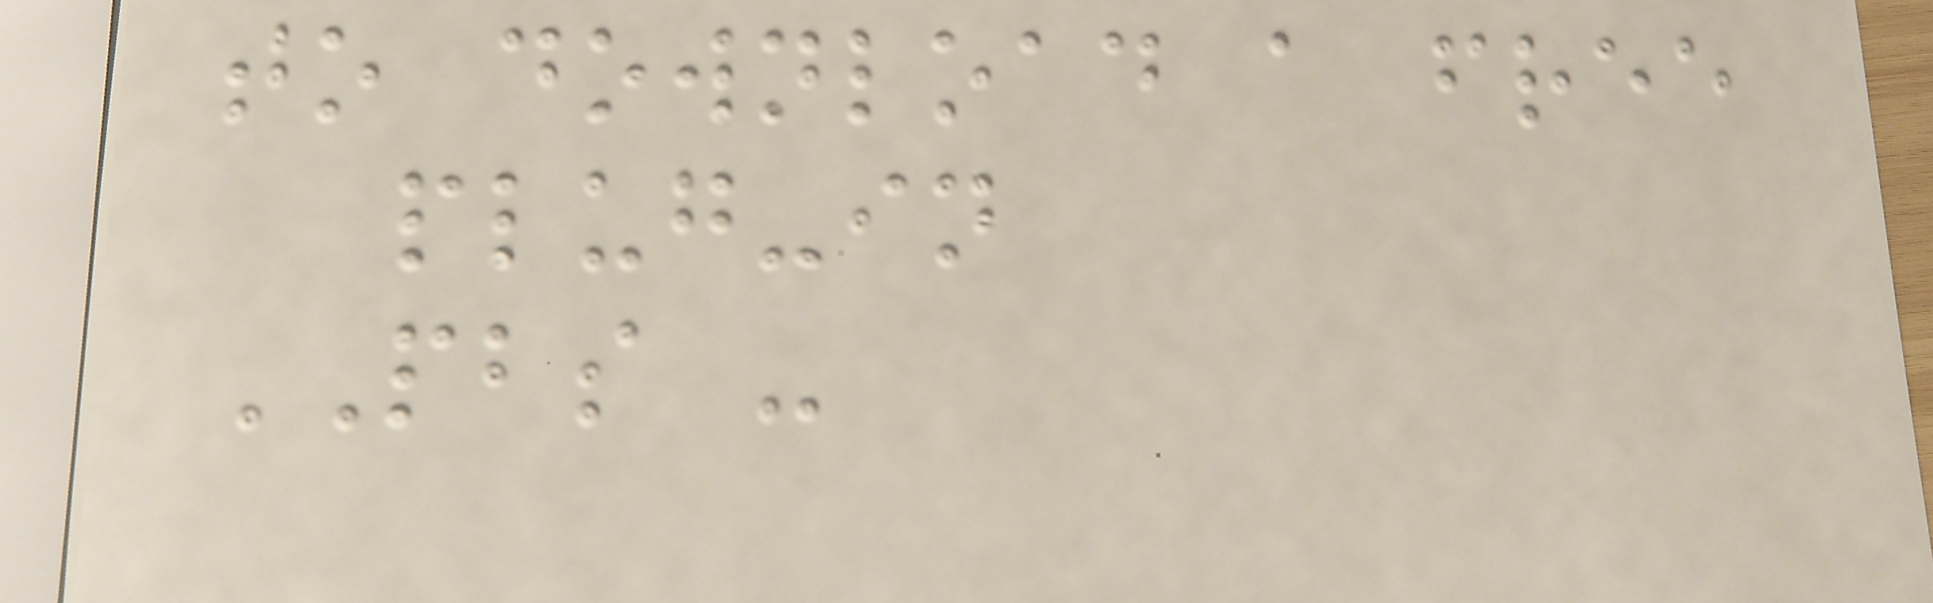to download a free
plug-in
PBS -
